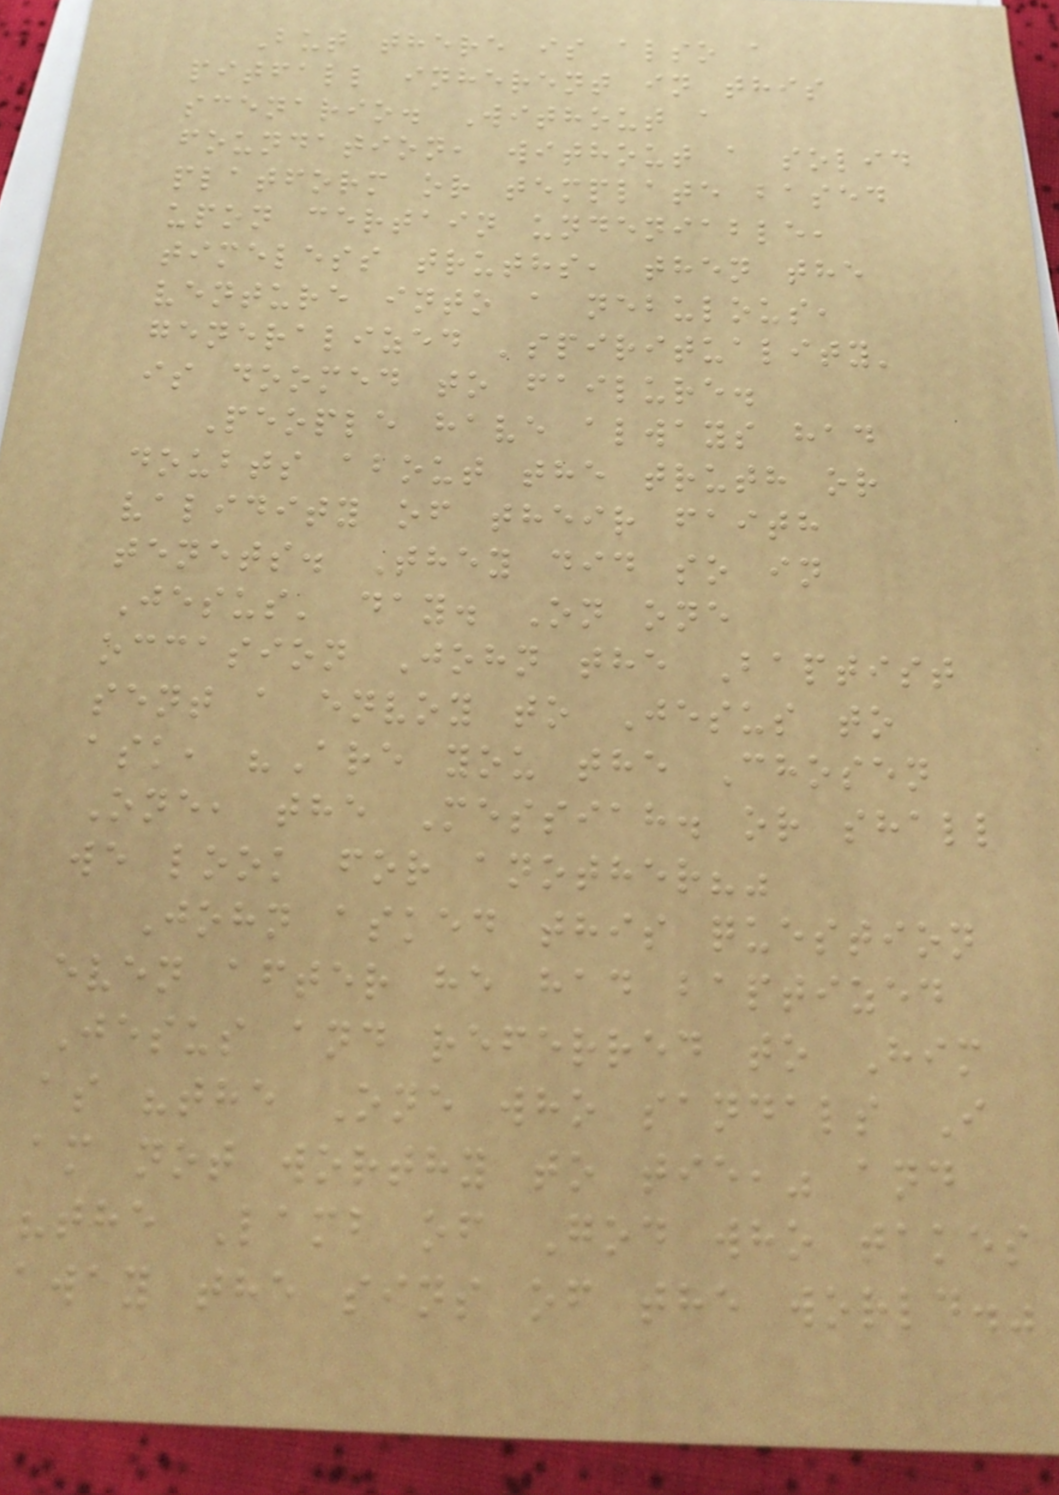But there is also a
pitfall inherent in this
scenario. Without a
foundation, without a solid
platform or template based
upon certain undeniable,
timeless truths, then the
venture into a nebulous,
generalized 'spirituality'
is doomed to failure.
People have always had
doubts about the truth or
validity of their faith
tenets. They did so in
Jesus' day. On one
occasion John the Baptist
sent a envoy to Jesus to
ask, "Are you the Chosen
One, the Messiah. or shall
we look for another?"
John asked this question
even after he had baptized
Jesus and referred to Him
as "the One who sandals I
am not worthy to tie," and
"the Lamb of God who takes
away the sins of the world."
